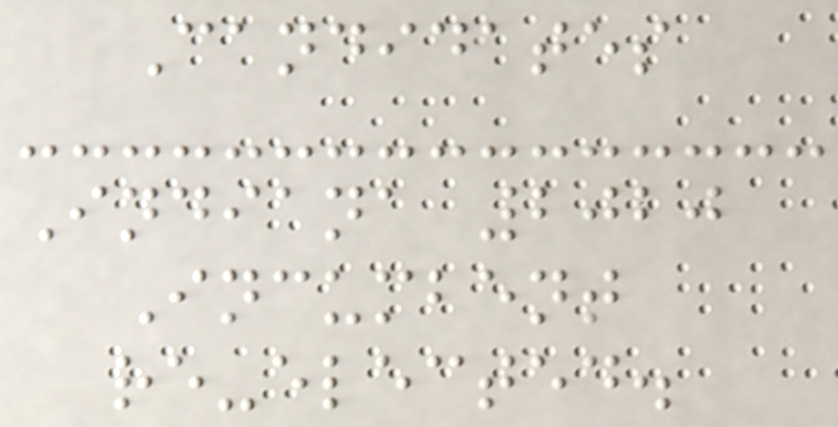Candidates
Indiana 2020
Incumbent
re-elected.
